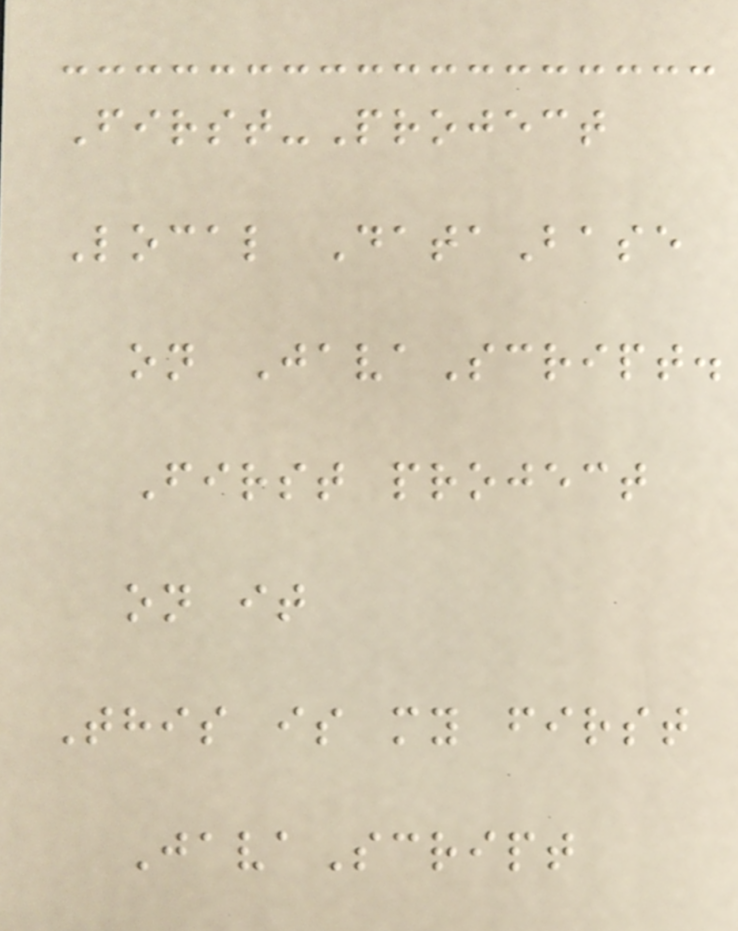First-Project
Local DataBase
on JavaScript.
First project
on it
This is my first
JavaScript
